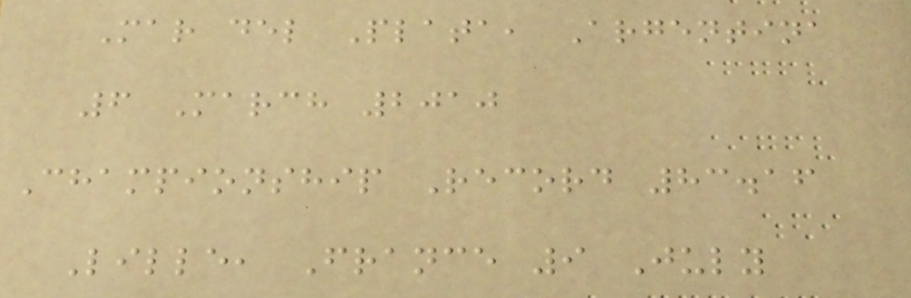Mar del Plata, Argentina
6 March 2010
Championship Record 83.16
Lille, France 9 July
